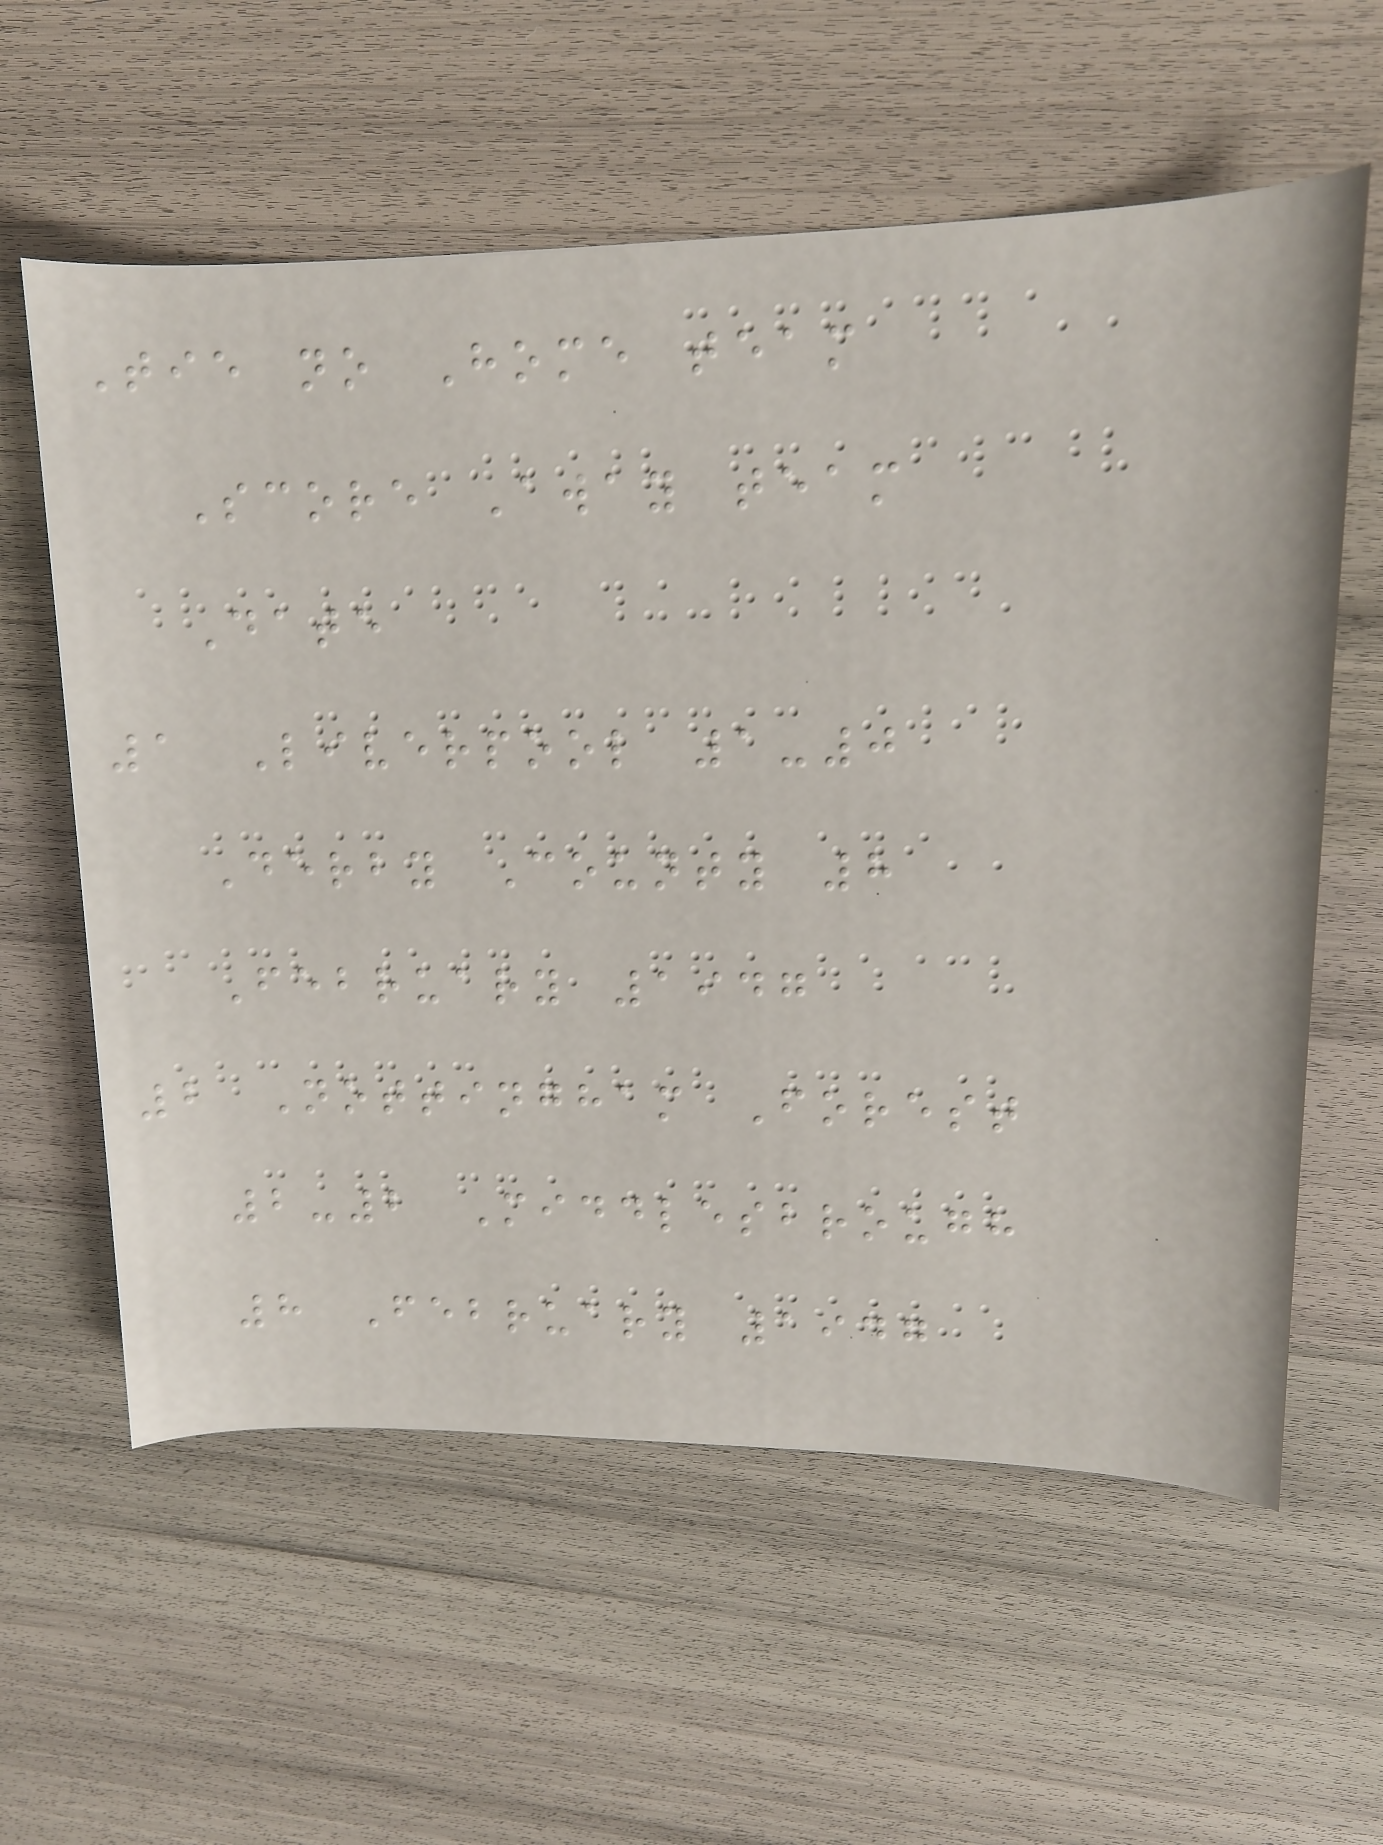Tie no Home team
Score Away team
Date
1 Liverpool 1-0
Derby County 8
February 1947
2 Nottingham Forest
2-2 Middlesbrough
8 February 1947
